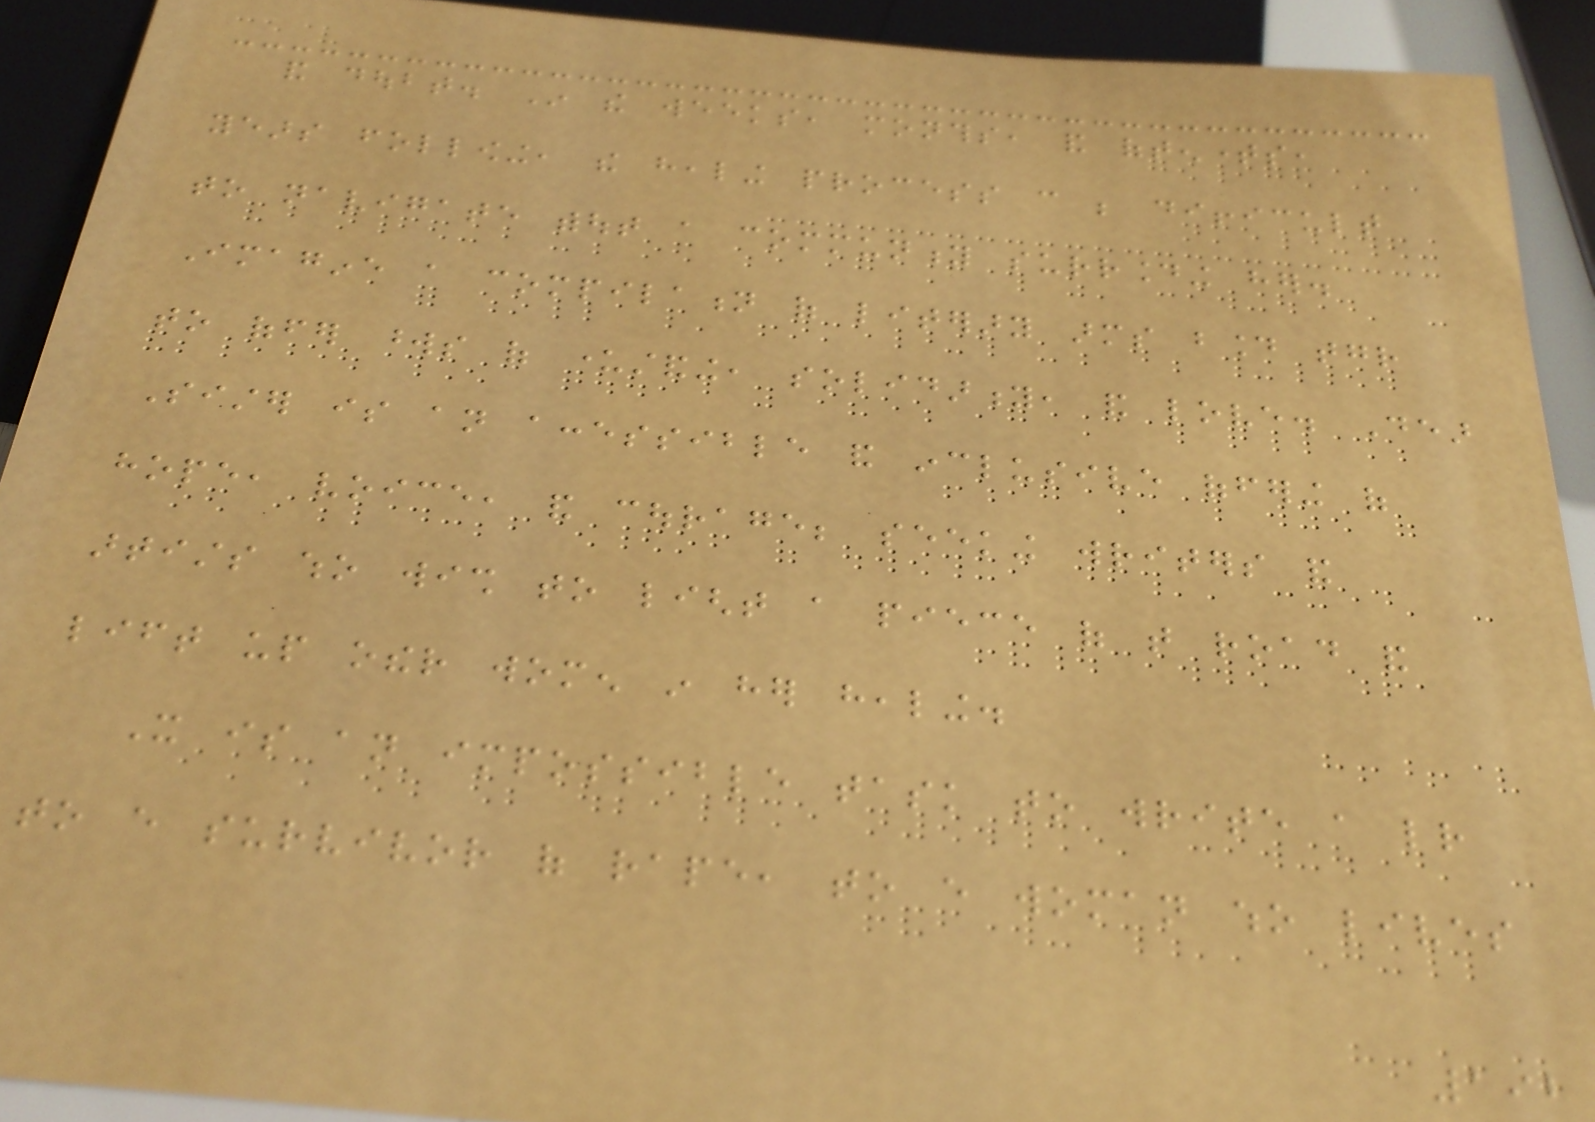and doubt. In the weeks, months, and oftentimes,
years following, the healing process can be difficult
to navigate without a community surrounding her.
Imagine a compilation of literary arms bound together
to offer words of understanding, solidarity, and love. Dear
Sister is an accessible and inclusive offering of
hope, voice, and courage; seeking writers and
artists who wish to light a piece of that road and
lift up other women in her healing.
It is an impossible task to write a letter
to every survivor of rape, to every woman who lives
192
